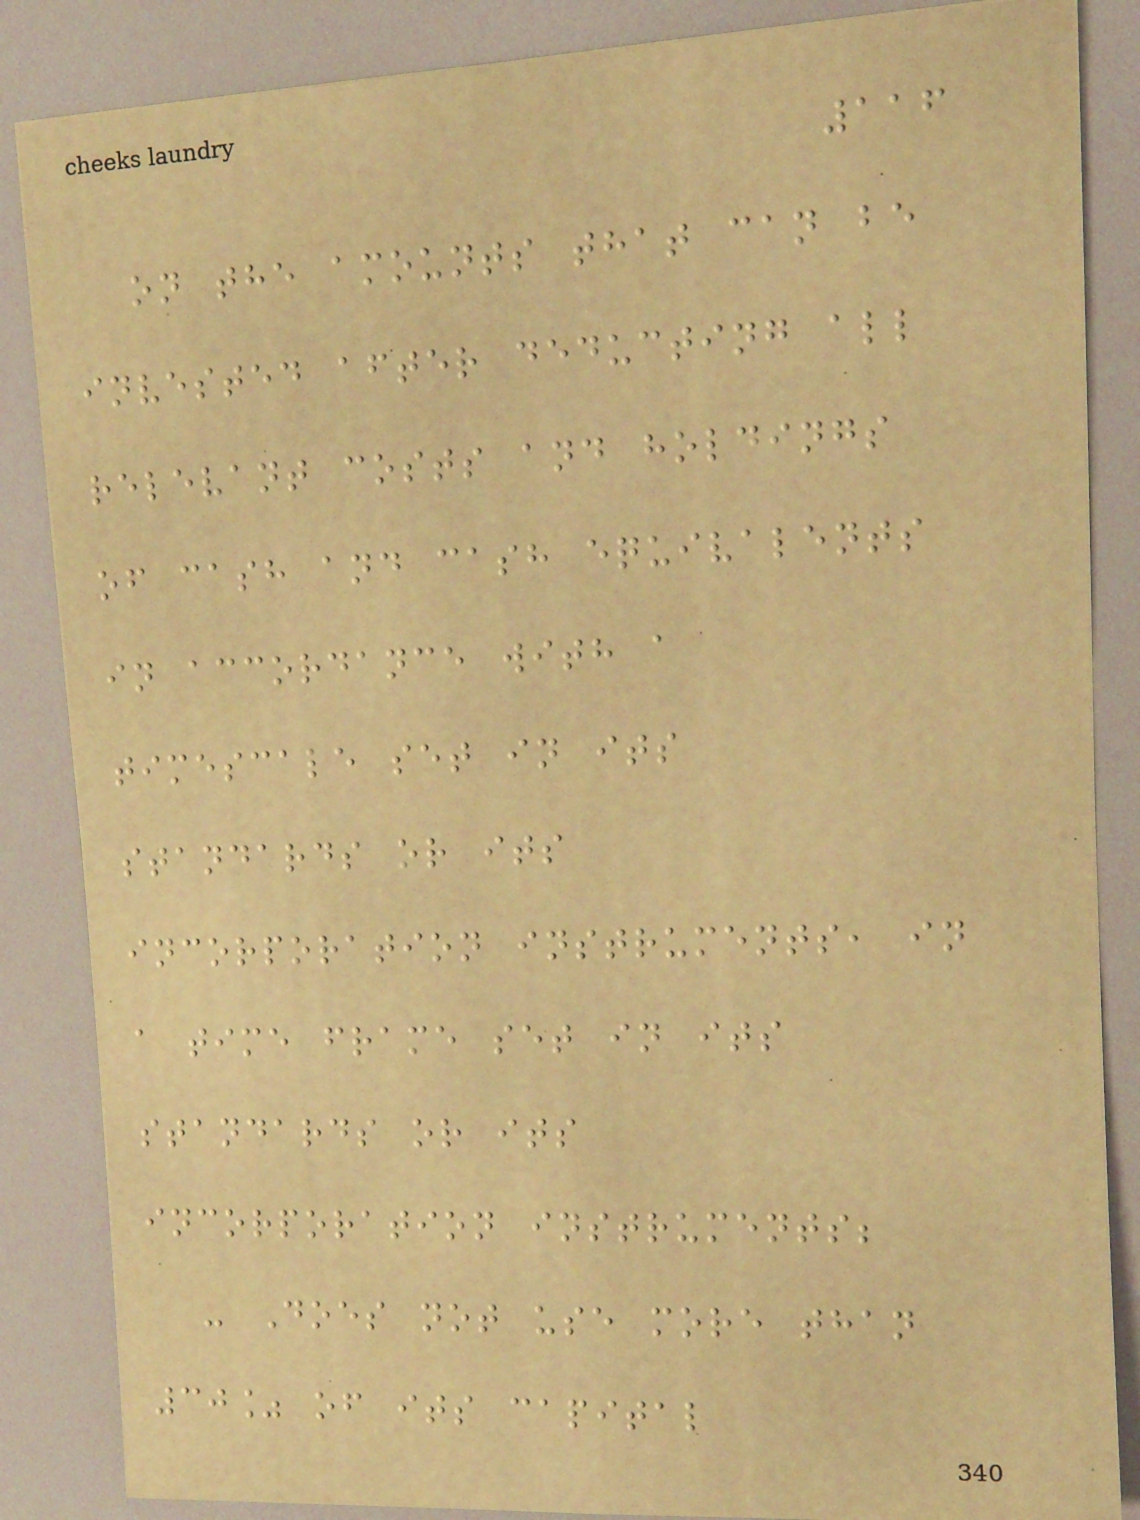116
on the amounts that can be
invested after deducting all
relevant costs and holdings
of cash and cash equivalents
in accordance with a
timescale set in its
standards or its
incorporation instruments, in
a time frame set in its
standards or its
incorporation instruments;
- Does not use more than
30% of its capital
